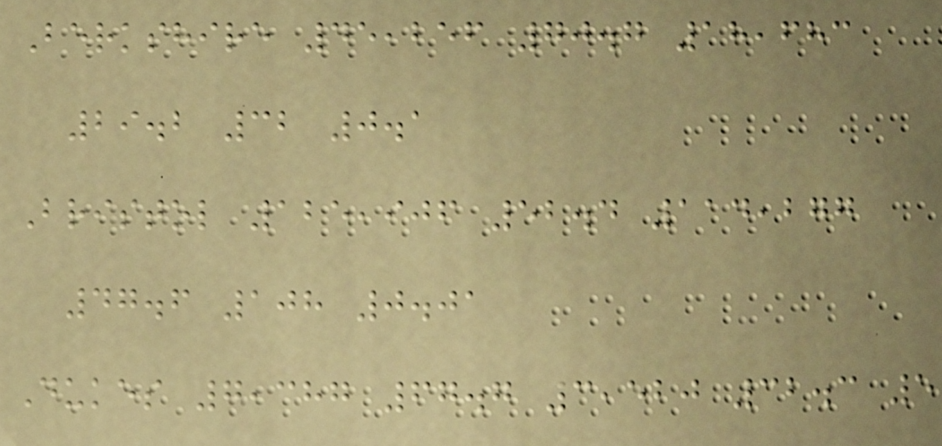Berkshire 45,256 70.7 18,683
29.2 32 0.1
Bristol 125,906 52.4 114,277
47.6 108 0.01
Dukes 7,387 67.7 3,520 32.3 5
